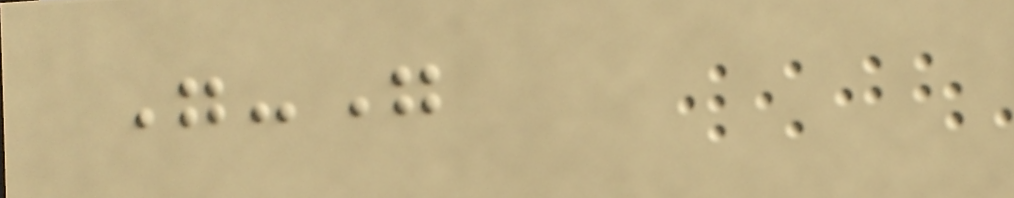"-"
